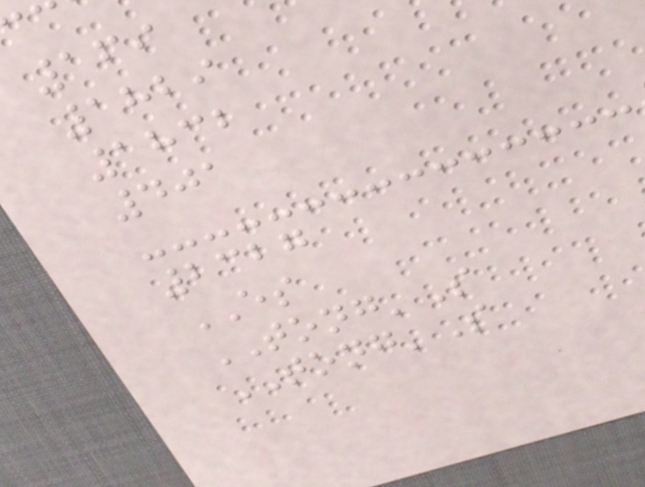169
1829
1832
401
2327
ES
TONG'S
TONG'S
